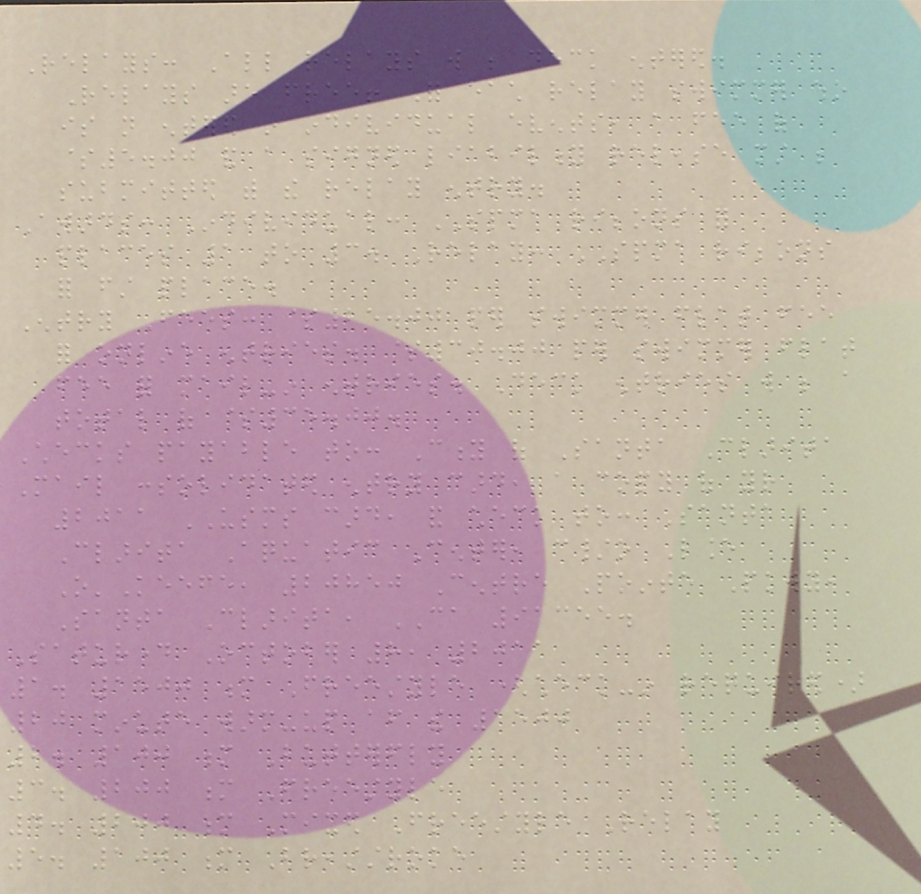Relays: All relays will be deck entered.
Relays are free! For each relay swimmer who
is not entered in individual events, a fee of
$5.00 and a signed liability release must be
submitted with the relay entry.
Awards: Individual: SPMA ribbons for
places 1 to 3. Relay: SPMA ribbons
for first place.
Entry Fees: $25.00 per swimmer flat fee
for online entries. $30.00 per swimmer flat
fee for mail-in entries. Deck entries will be a
total of $35.00.
Checks payable to: City of Santa Clarita
Mail consolidated entry card, a copy of your
2011 USMS card, and check to: Santa
Clarita Aquatic Center, c/o Lance
O'Keefe, 20850 Centre Pointe Pkwy,
Santa Clarita, CA 91355.
Saturday October 8, 2011
1. 1500 m Freestyle (check-in required)
20 minute warm-up after the 1500
2. 100 m Butterfly
3. 200 m Freestyle
4. 200 m Mixed Freestyle Relay
5. 100 m Breaststroke
